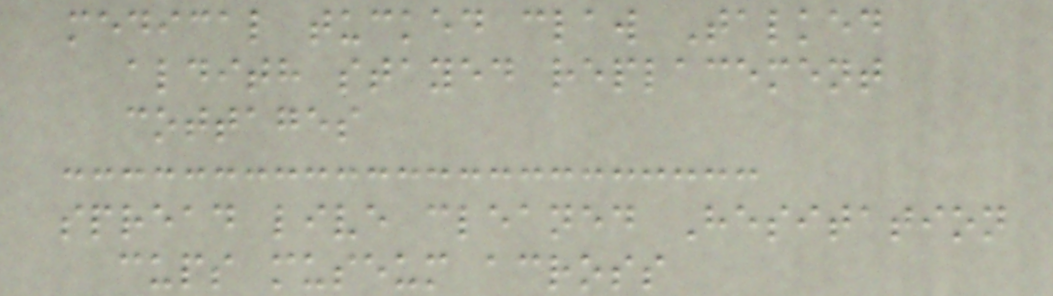medical tucked claw Talked
aldith stayed replacement
cottages
spread live cleaned Hesitation
cups museum across
